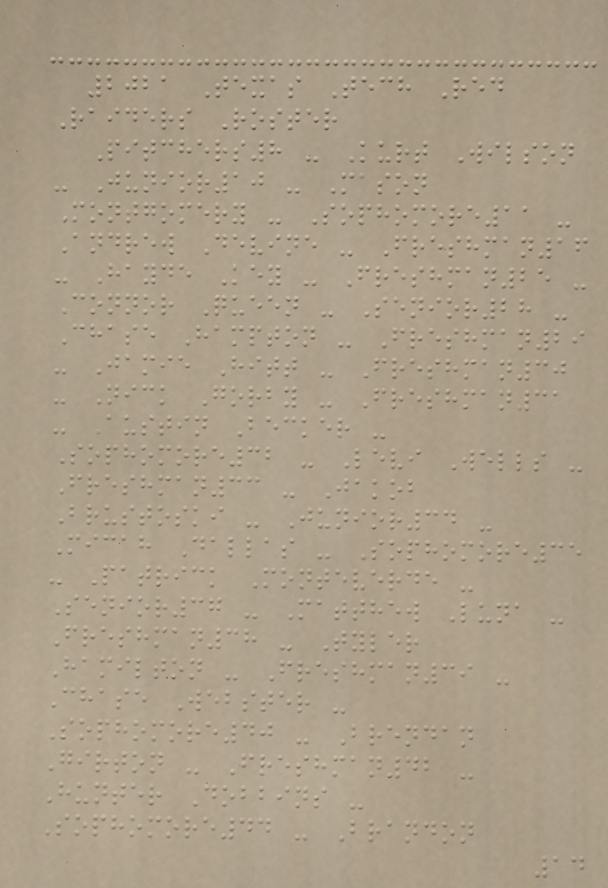2021 Texas Tech Red
Raiders Roster
Pitchers8 - Kurt Wilson
- Junior10 - Mason
Montgomery - Sophomore11 -
Andrew Devine - Freshman16
- Hayde Key - Freshman25 -
Connor Queen - Senior28 -
Chase Hampton - Freshman29
- Jamie Hitt - Freshman30
- Nick Gorby - Freshman31
- Austin Becker -
Sophomore32 - Levi Wells -
Freshman33 - Jakob
Brustoski - Junior34 -
Micah Dallas - Sophomore35
- Patrick Monteverde -
Senior37 - Matthew Luna -
Freshman38 - Tyler
Hamilton - Freshman39 -
Chase Webster -
Sophomore40 - Brendan
Girton - Freshman42 -
Hunter Dobbins -
Sophomore44 - Brandon
14
